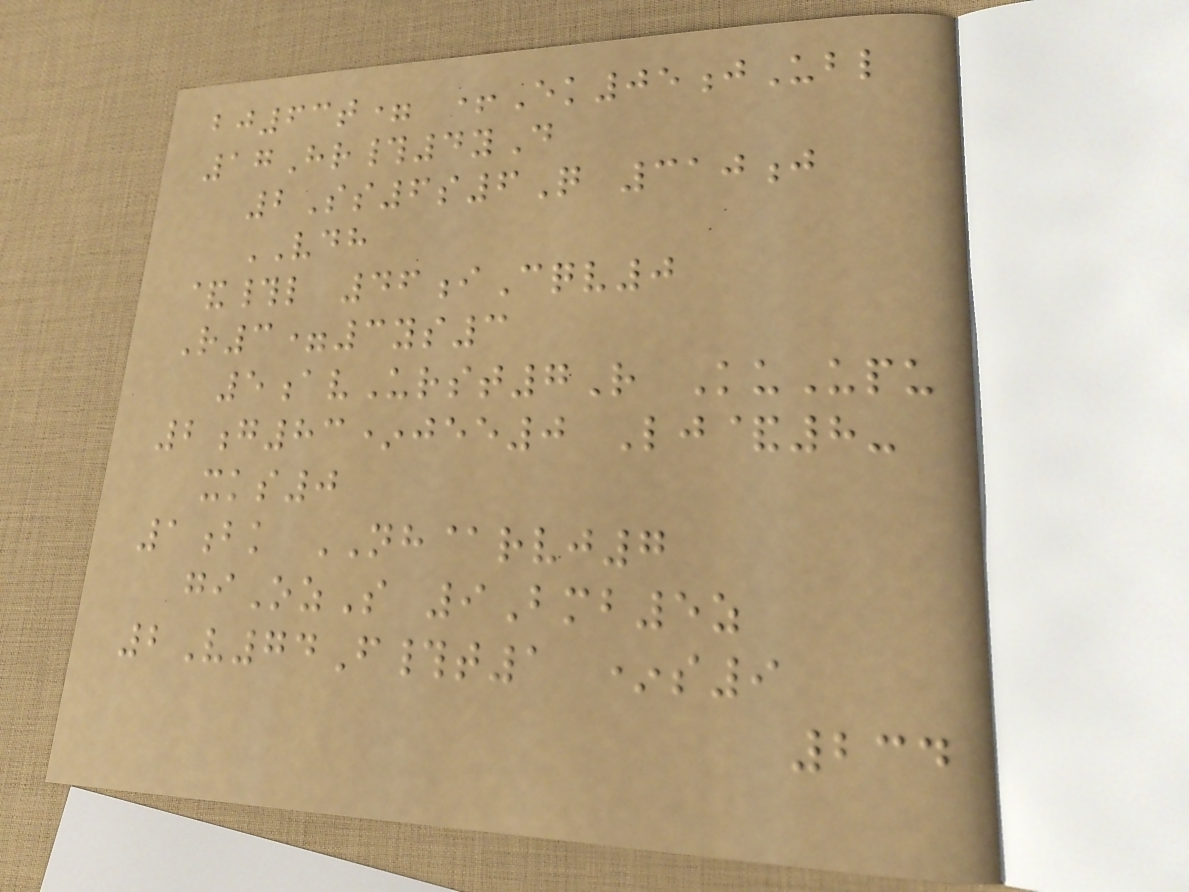bj63t= +Ek05jUbl
17Hr#4yD
2Ss6s6Q 310j
VDH
&#l 46iCqv0
R3=3ys3
5avUrst7R KuUpu
2g83*jee0 Lj&8-
xks0
1bk NH@rvj7
giOzS 9Bmb5z
2V74F#t1 *s9
234
